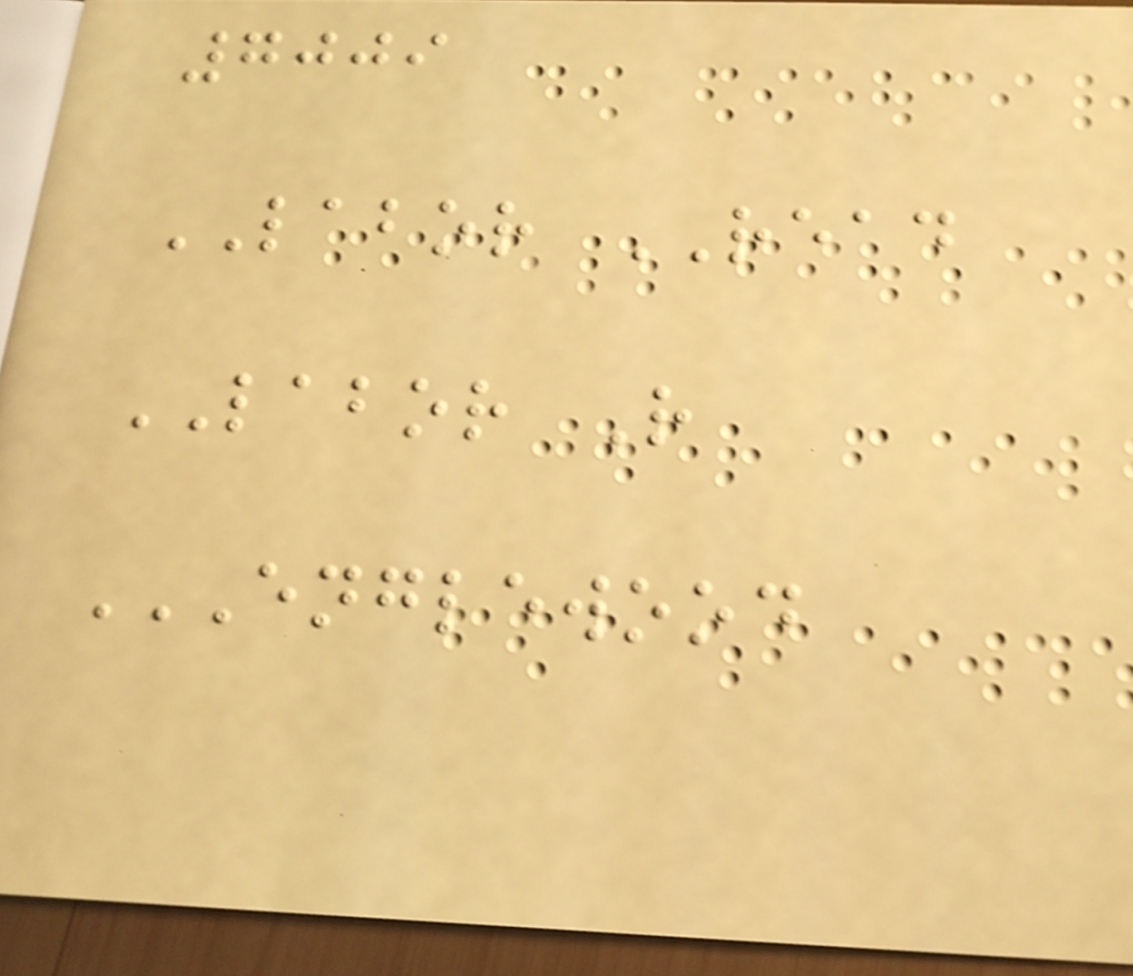7009
LABOR READ
LABOR R
ENGLEWOOD
